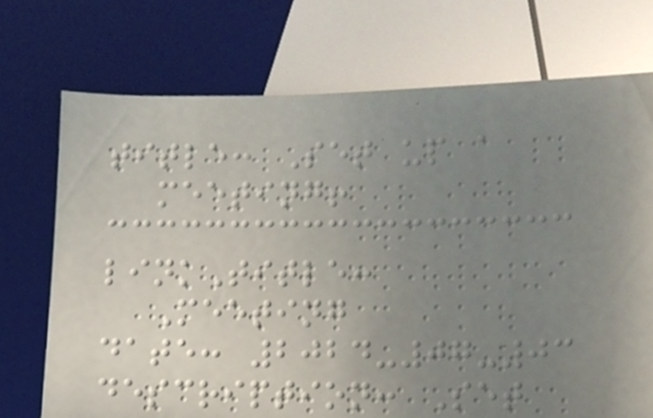title: Set up a
meeting!
linkTitle:
Meeting
date: 2024-07-03
description: Set
